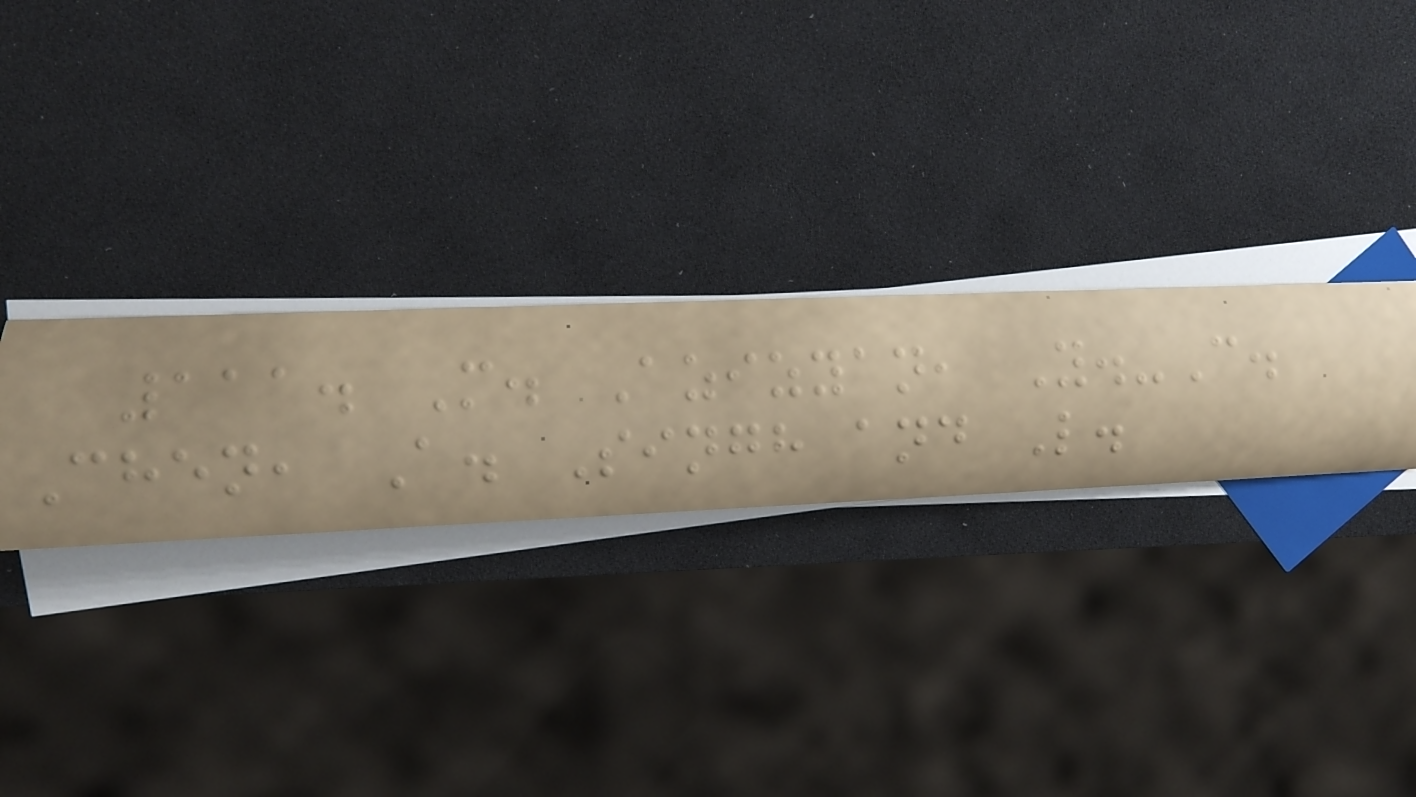111. M. Azizyan, Y.-C.
Chen, A. Singh and L.
